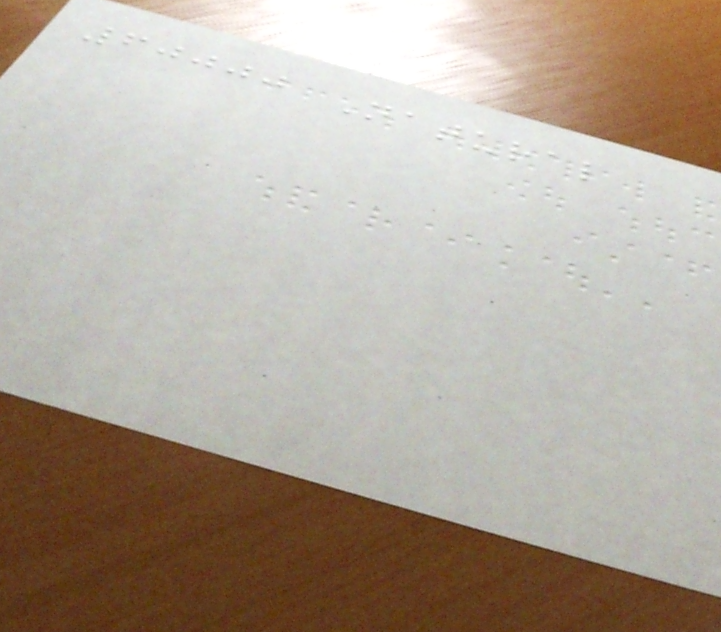60000 Natural
